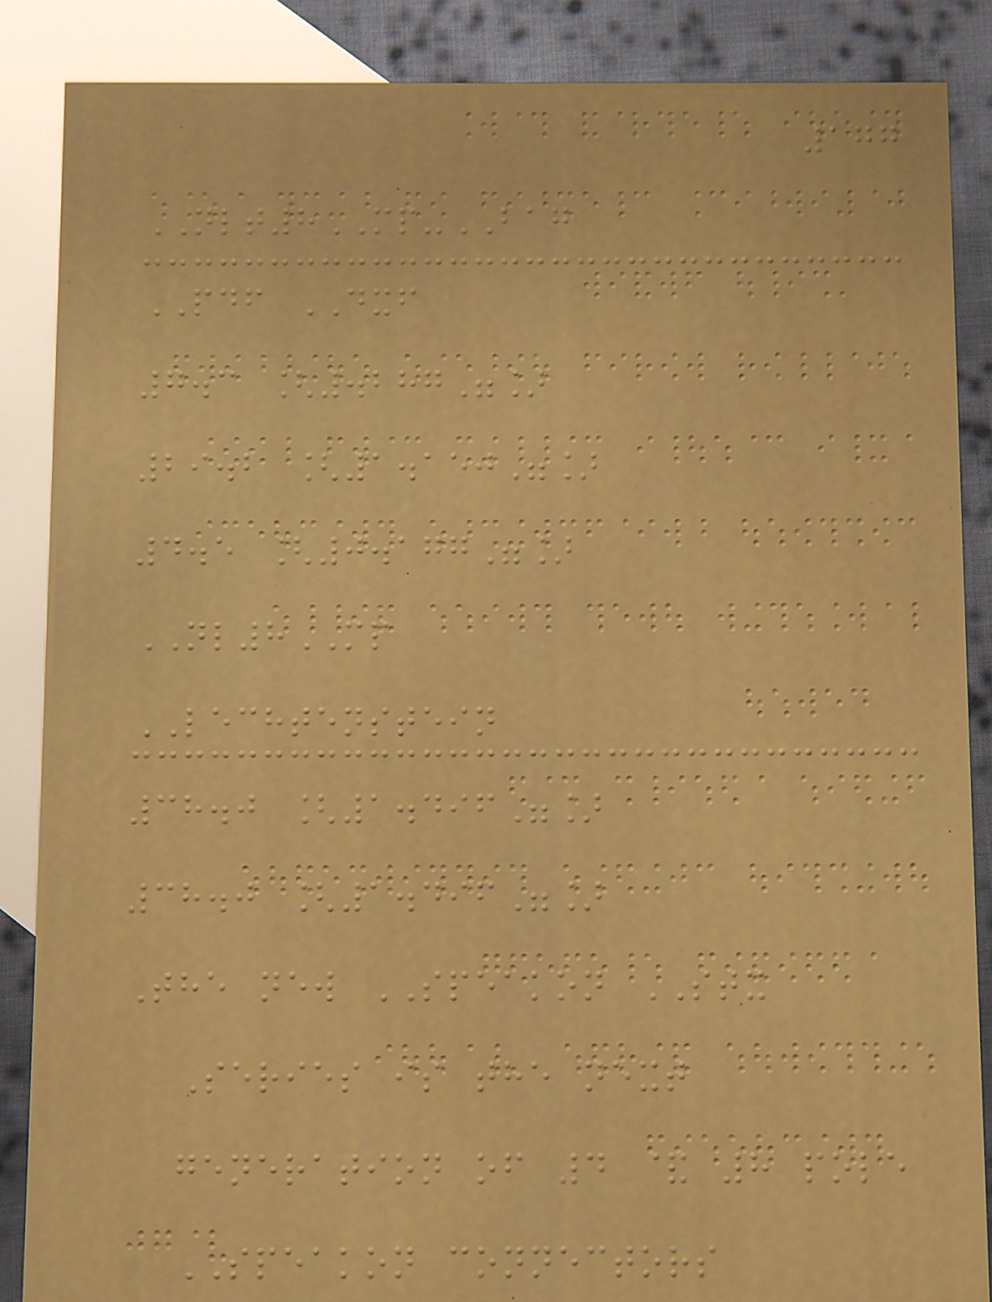177
NLT8MP-BAG
PDF DXF
7.3 [.287"]
29.2 [1.150"]
4.5 [0.177"]
NL8MP
LECHTENSTEIN
38.0 [1.496"]
38.0 [1.496"]
The new SPEAKON STX
Series is the next
generation of 4 & 8 pole
SPEAKON connectors
